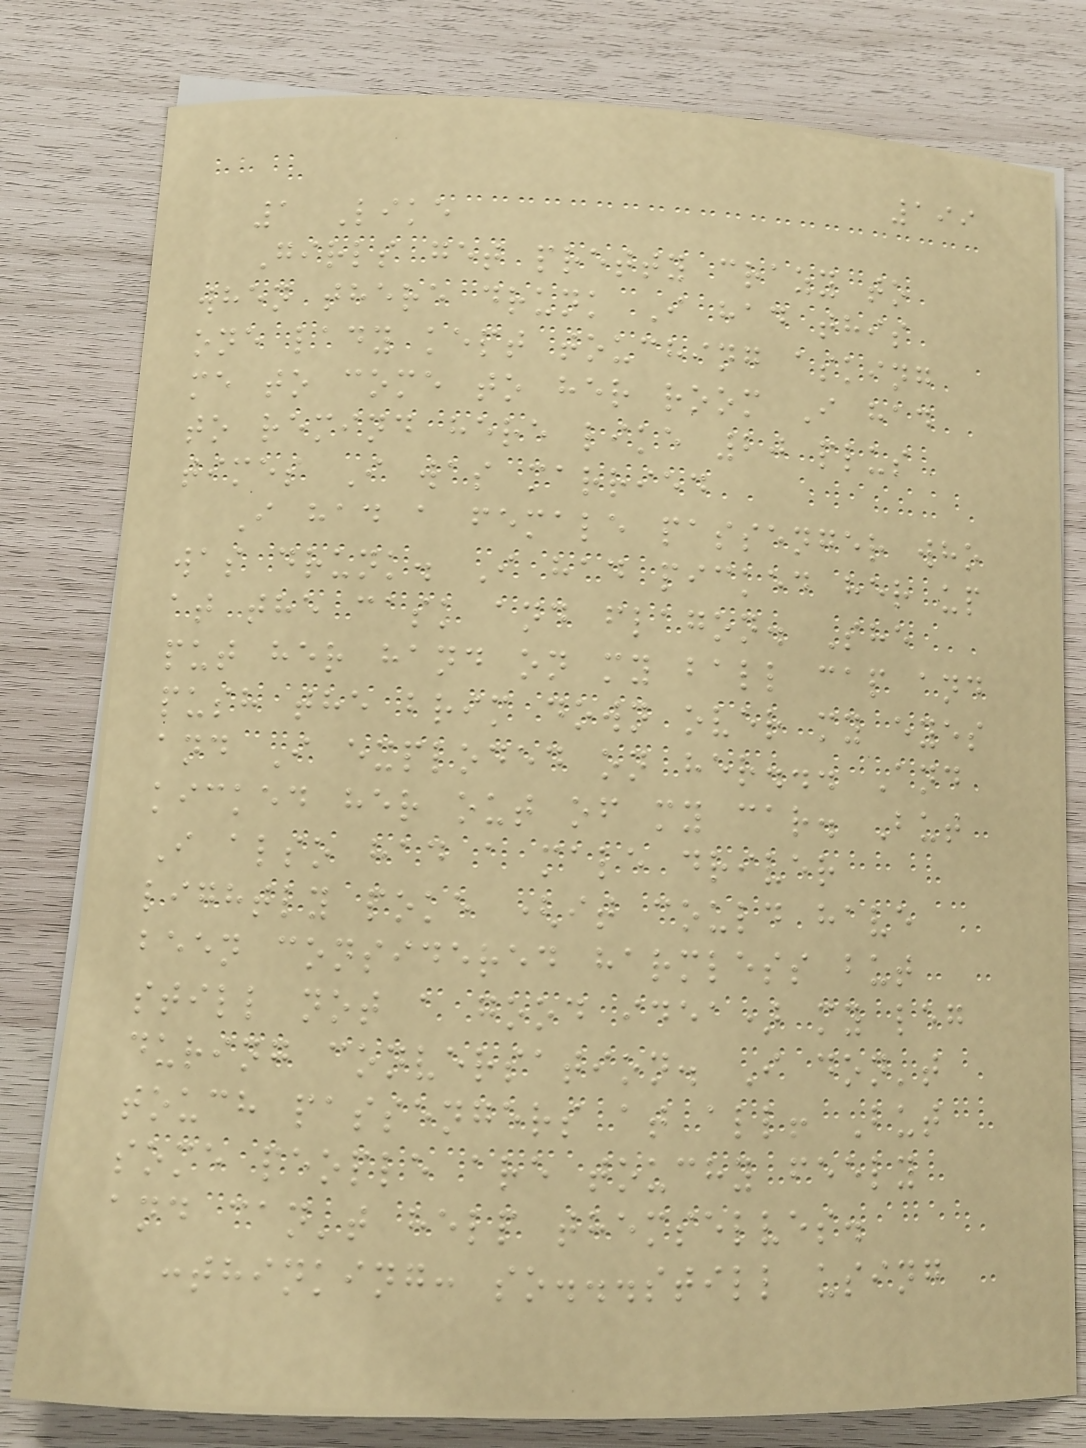199
1 Like
Girls get pretty crazy to
when there drunk I had this
one lady kept touching asking
me to come to her room I had
to remind here like 20 plus
times I was married
I had a female passenger who
was drunk. I had picked her up
at the cask and flagon. She
put her hand on my ball cap and
push the brim down over my eyes
and I exploded on her... And
kicked her out of my car. But
I also had a male driver
lightly poke (it could have
been considered harmless but
still not a good idea) my leg
during conversation. I don't
touch passengers at all! But
some people are touchy feely
and can't help themselves.
:thinking: so...still using
